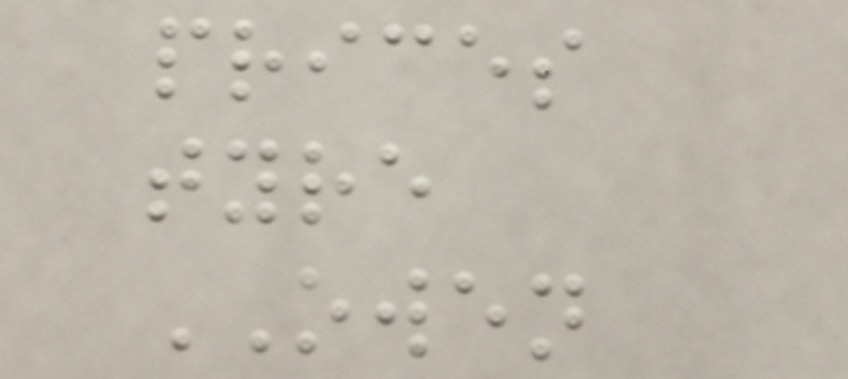prices
tyre
OWEN
